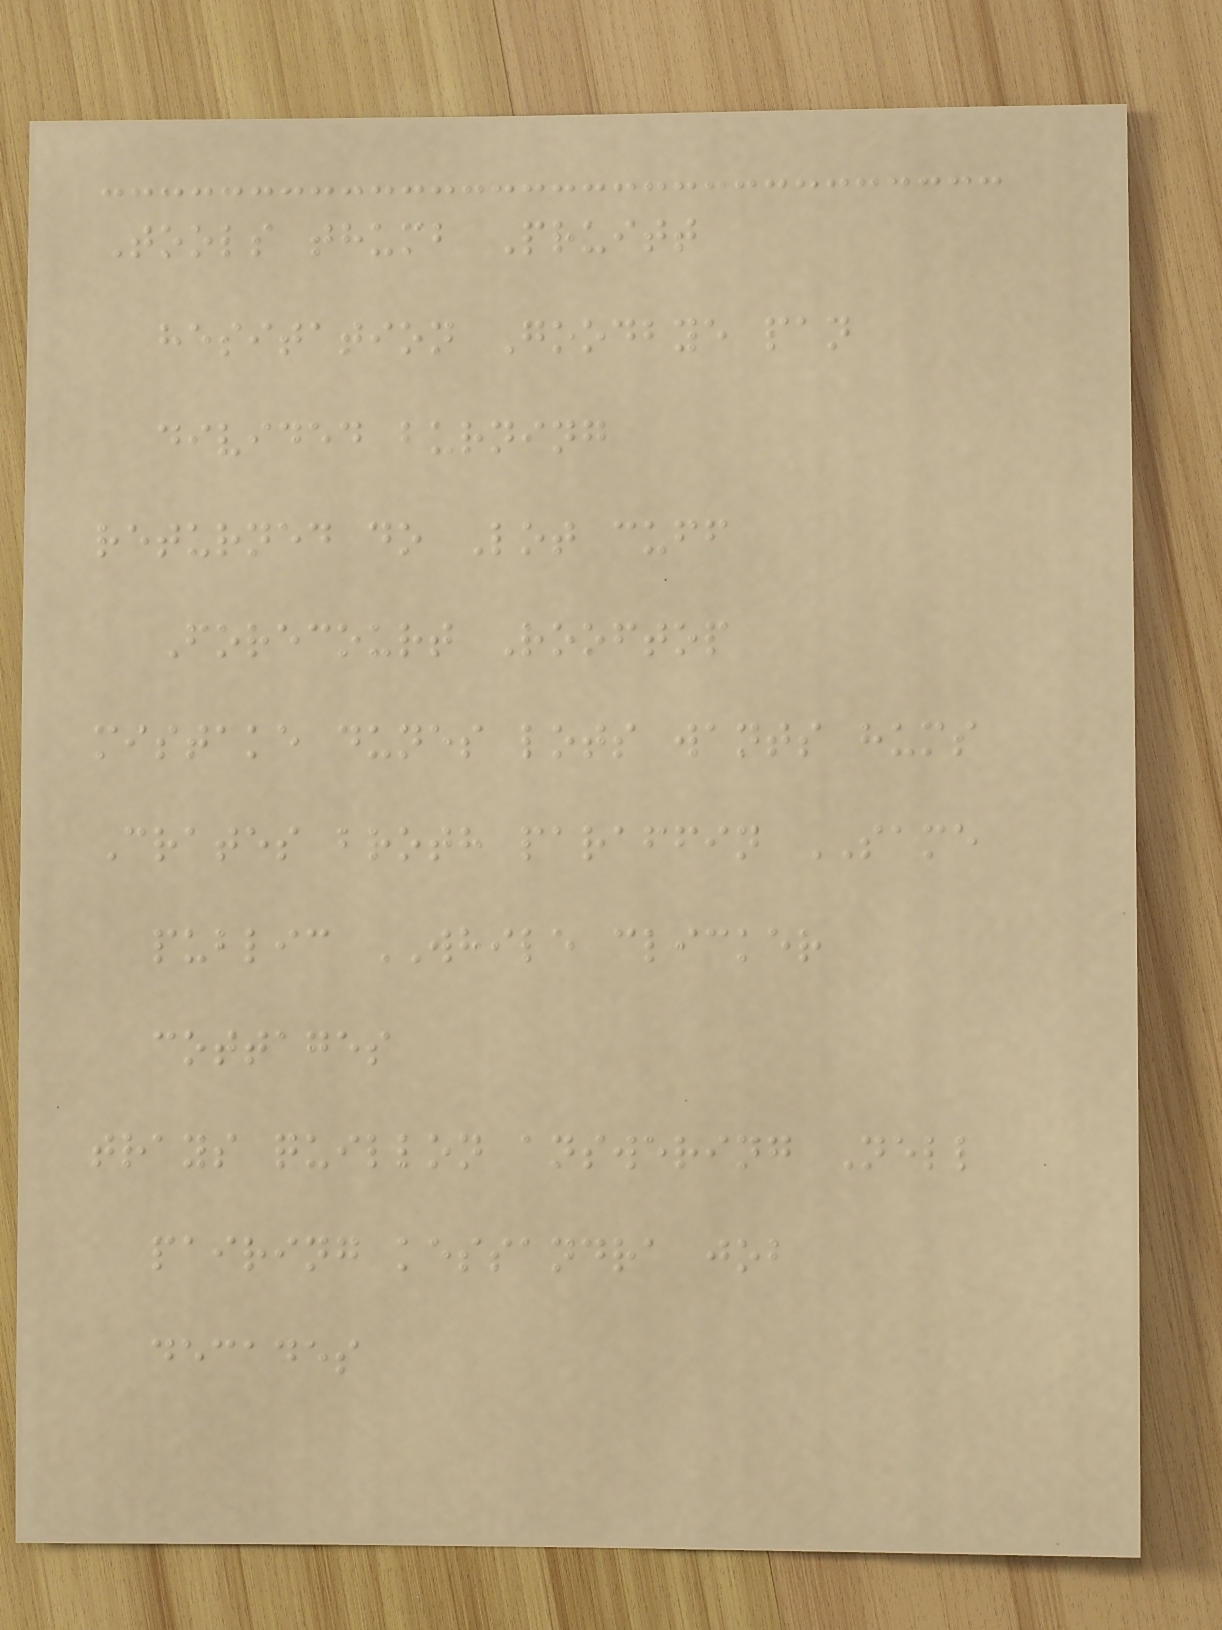Tools thumb Pruitt
hesitation Goodbye pan
divided burning
returned do Lot cuff
Forecourt Rooftop
mistake dunes lots wants hums
Crates broth paraffin SAME
public WHILE clicker
cottages
trays quillon answering Nell
pairing kessandra job
decades
